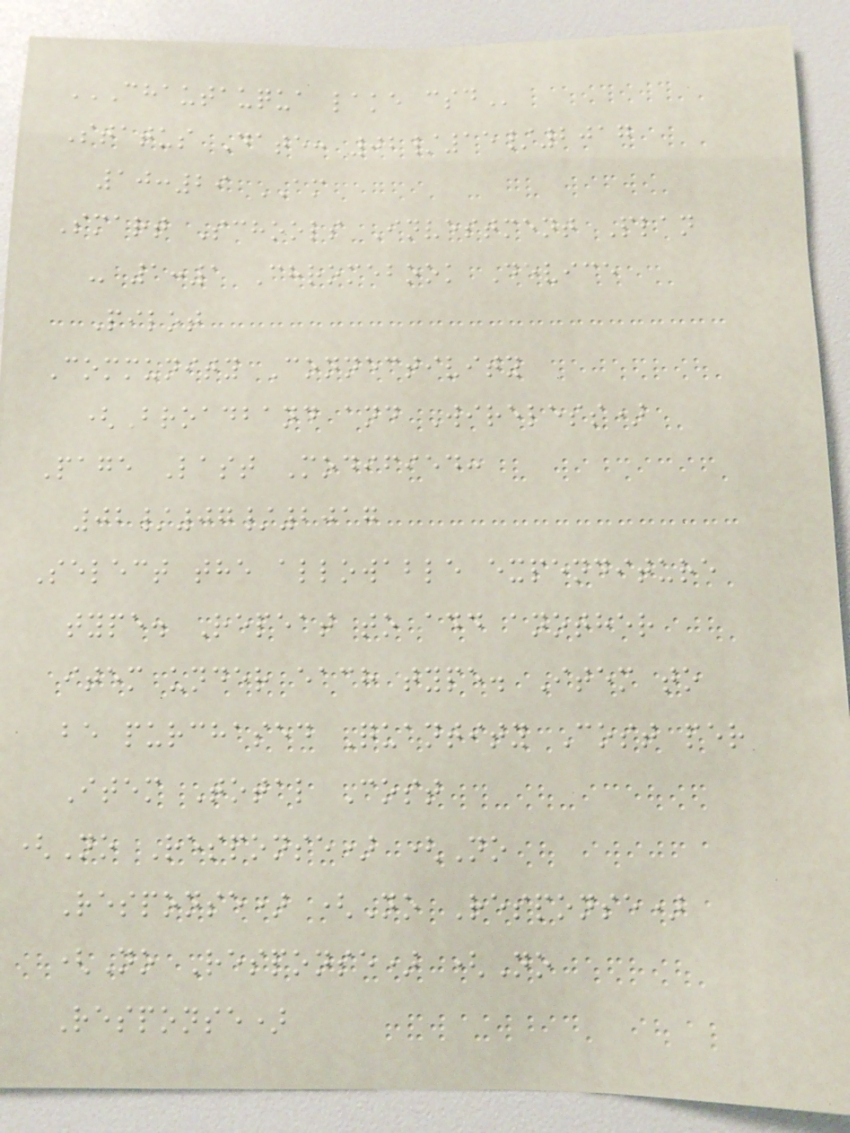CHAUTAUQUA LAKE CSD
Status Date: 02/15/2017
10:29 AM
Smart Schools Investment Plan
- 1:1 Chromebook Device
Pilot
Community Connectivity
(Broadband and Wireless)
Page Last Modified:
02/07/2017
Select the allowable expenditure
type. Repeat to add another
item under each type. Item to
be purchased Quantity Cost per
Item Total Cost
(No Response) (No
Response) (No Response)
(No Response) (No
Response)
